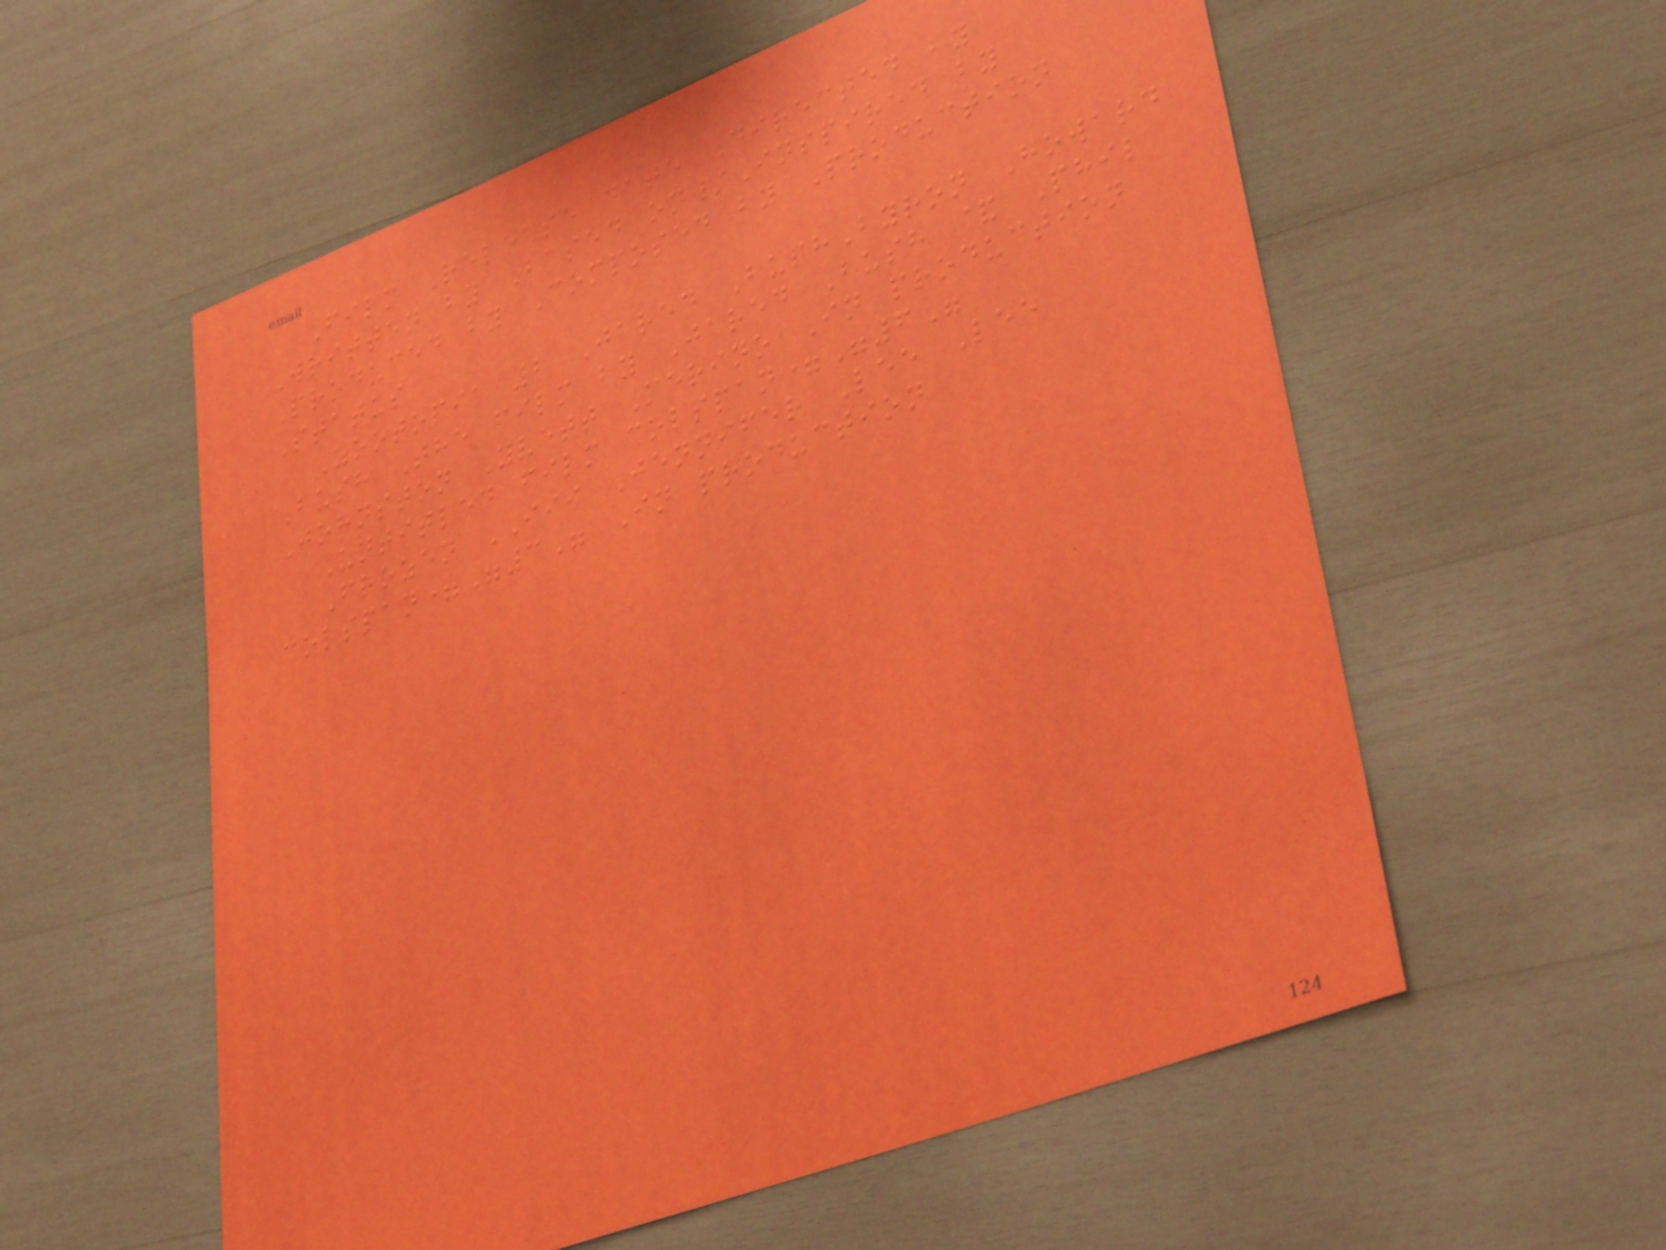Film Release date Directed by
Written by Based on/Inspired by
Produced by Composed by Production
Status
Zootopia 2 Jared BushByron Howard
Bush The film by Jared Bush & Phil
Johnston Yvett Merino In production
Untitled film colspan="6"
Frozen III Jennifer Lee Lee
colspan="3" In production
